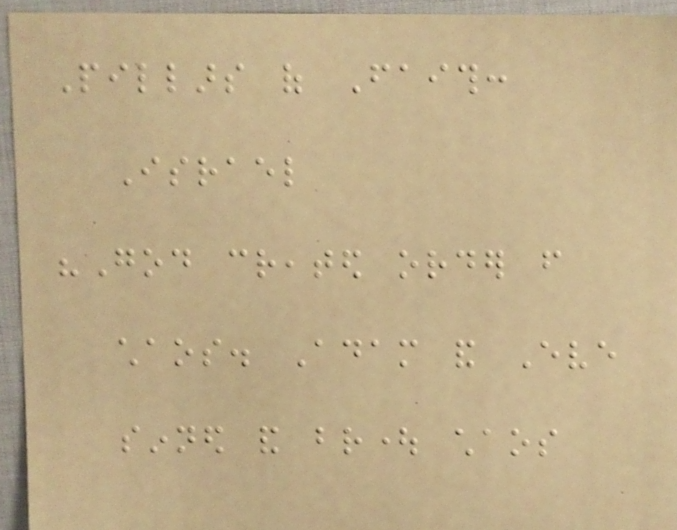Pillars of Faith:
Israel
"God created order from
chaos. Adam and Eve
sinned and brought chaos
